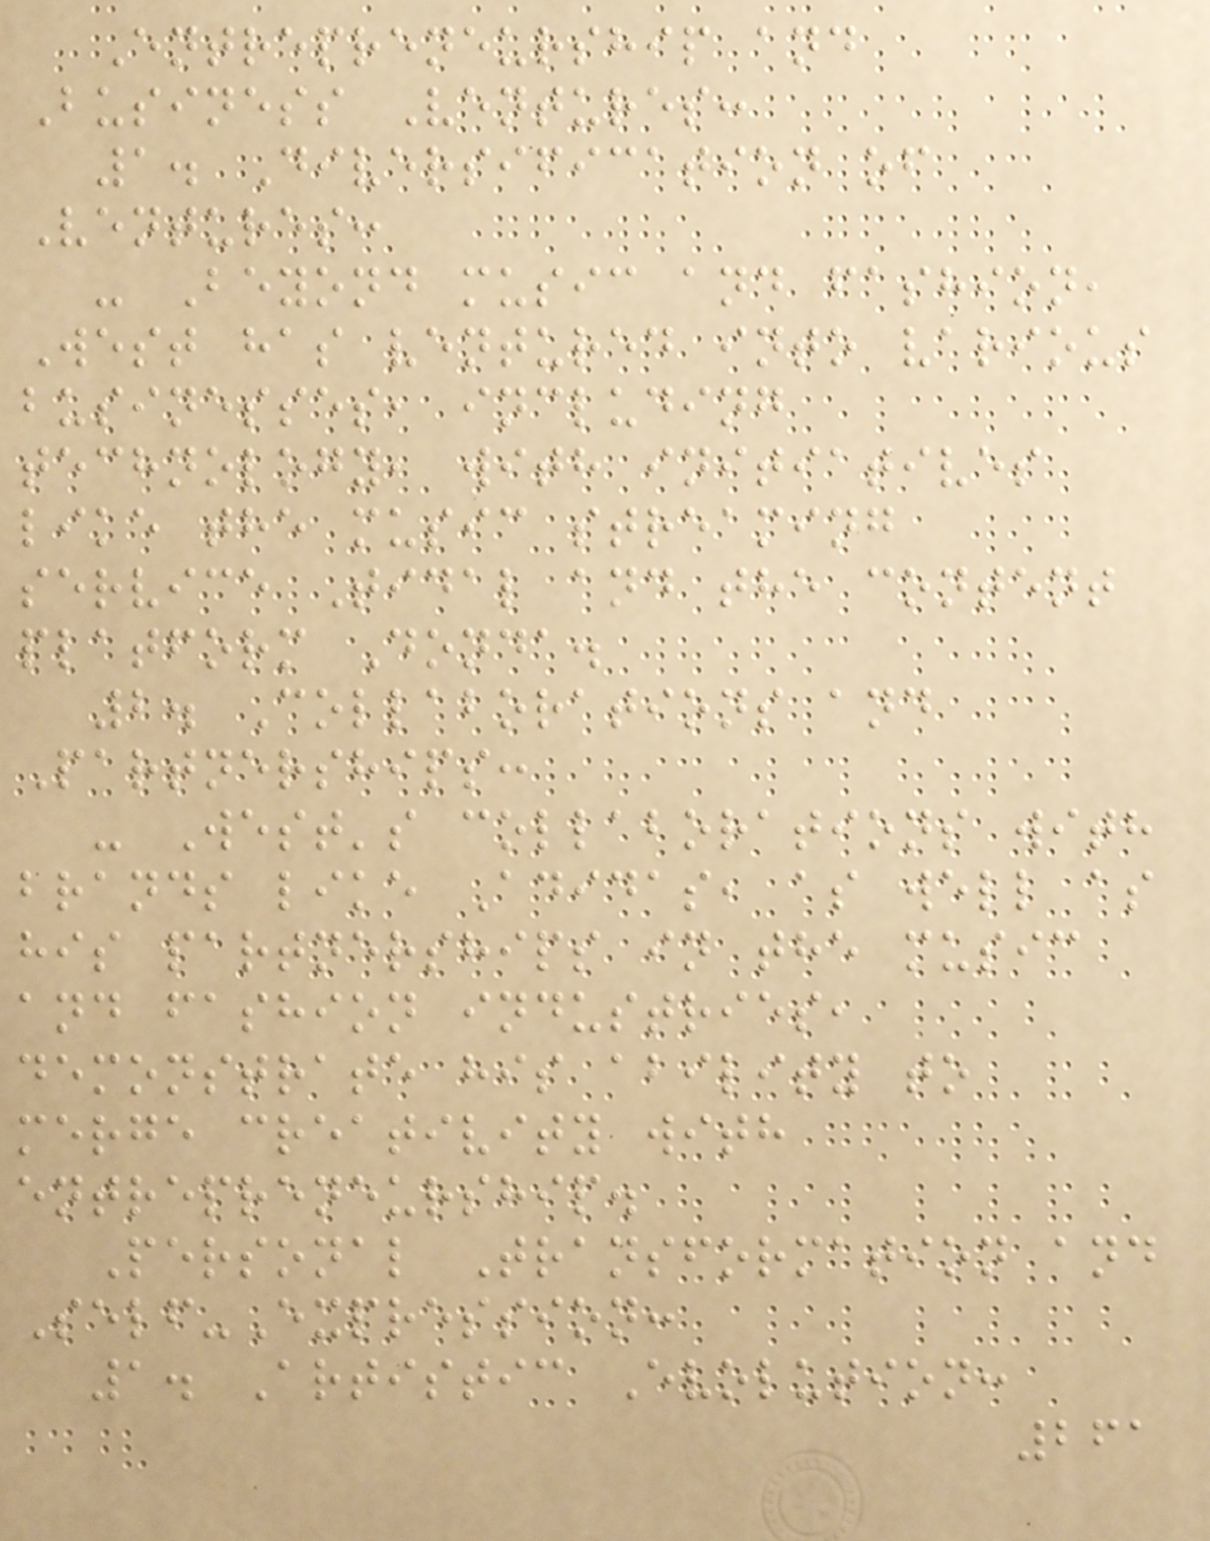Entrepreneurship and
Business Ventures:
1. Diversification of
Ventures:
- Beyond music and fashion,
West has ventured into various
businesses, including
technology, with initiatives
like the music streaming
service Tidal and the content
platform Donda.
2. Collaborations and
Partnerships:
- West's collaborations with
brands like Adidas, as well as
his partnerships in the music
and fashion industries,
demonstrate his ability to
merge creativity with
entrepreneurship.
Personal Transformation and
Self-Expression:
1. Artistic Evolution:
261
